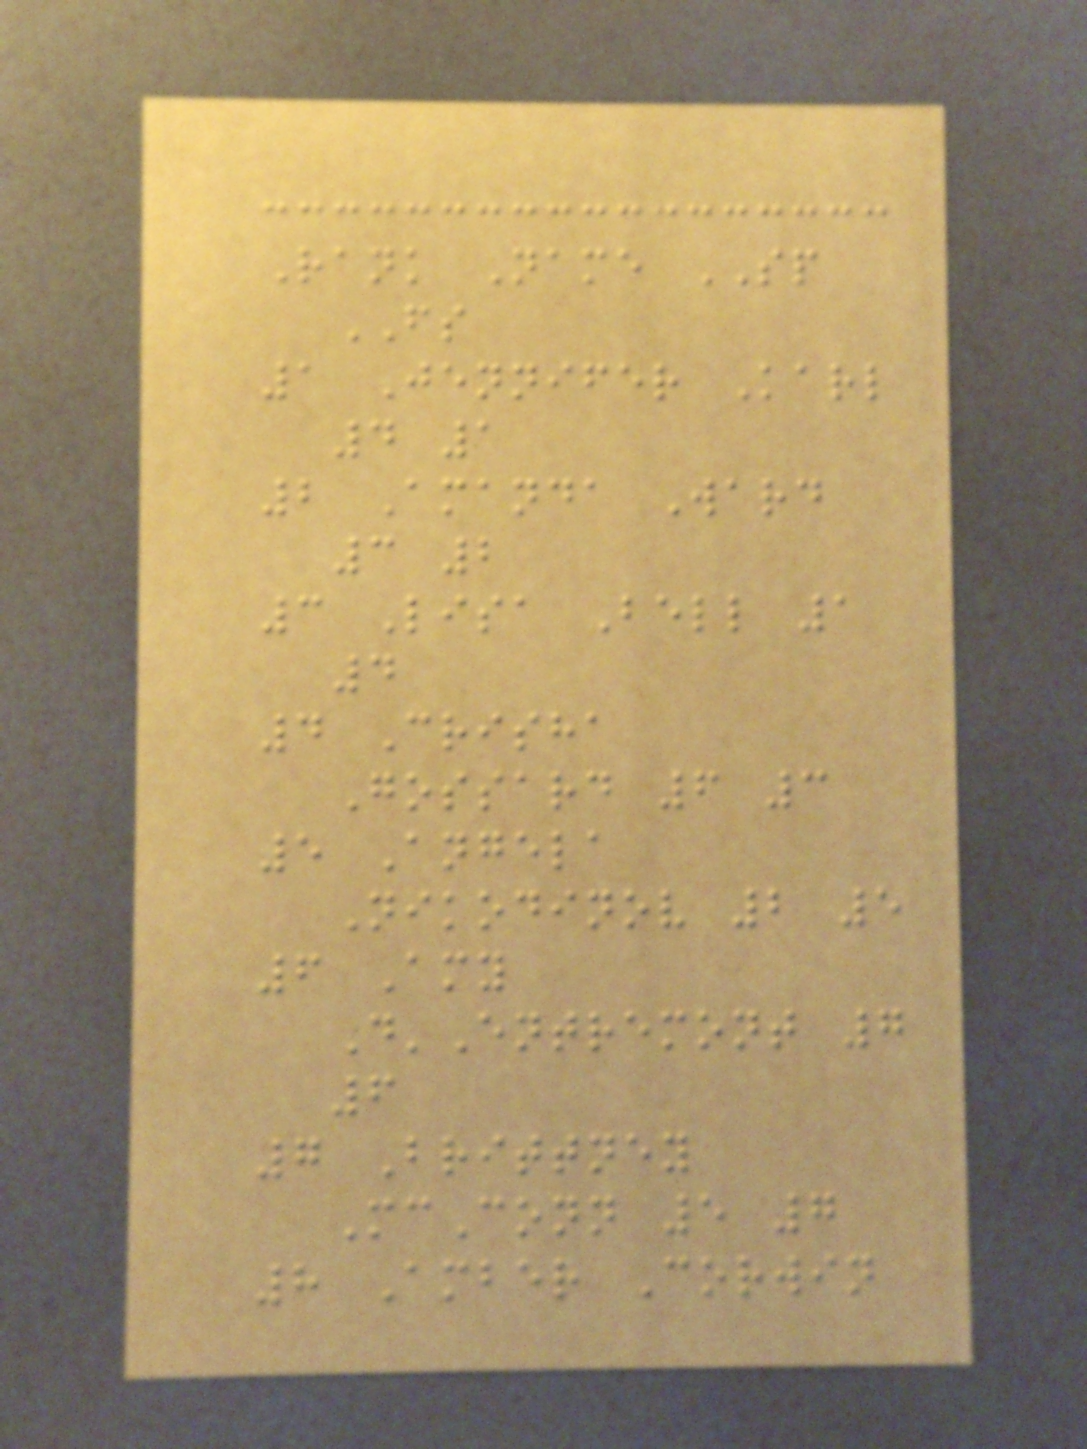Rank Name SP
FS
1 Jennifer Karl
4 1
2 Amanda Ward
3 2
3 Lisa Bell 1
4
4 Crisha
Gossard 6 3
5 Angela
Nikodinov 2 5
6 Amy
D'Entremont 7
6
7 Brittney
McConn 5 7
8 Amber Corwin
